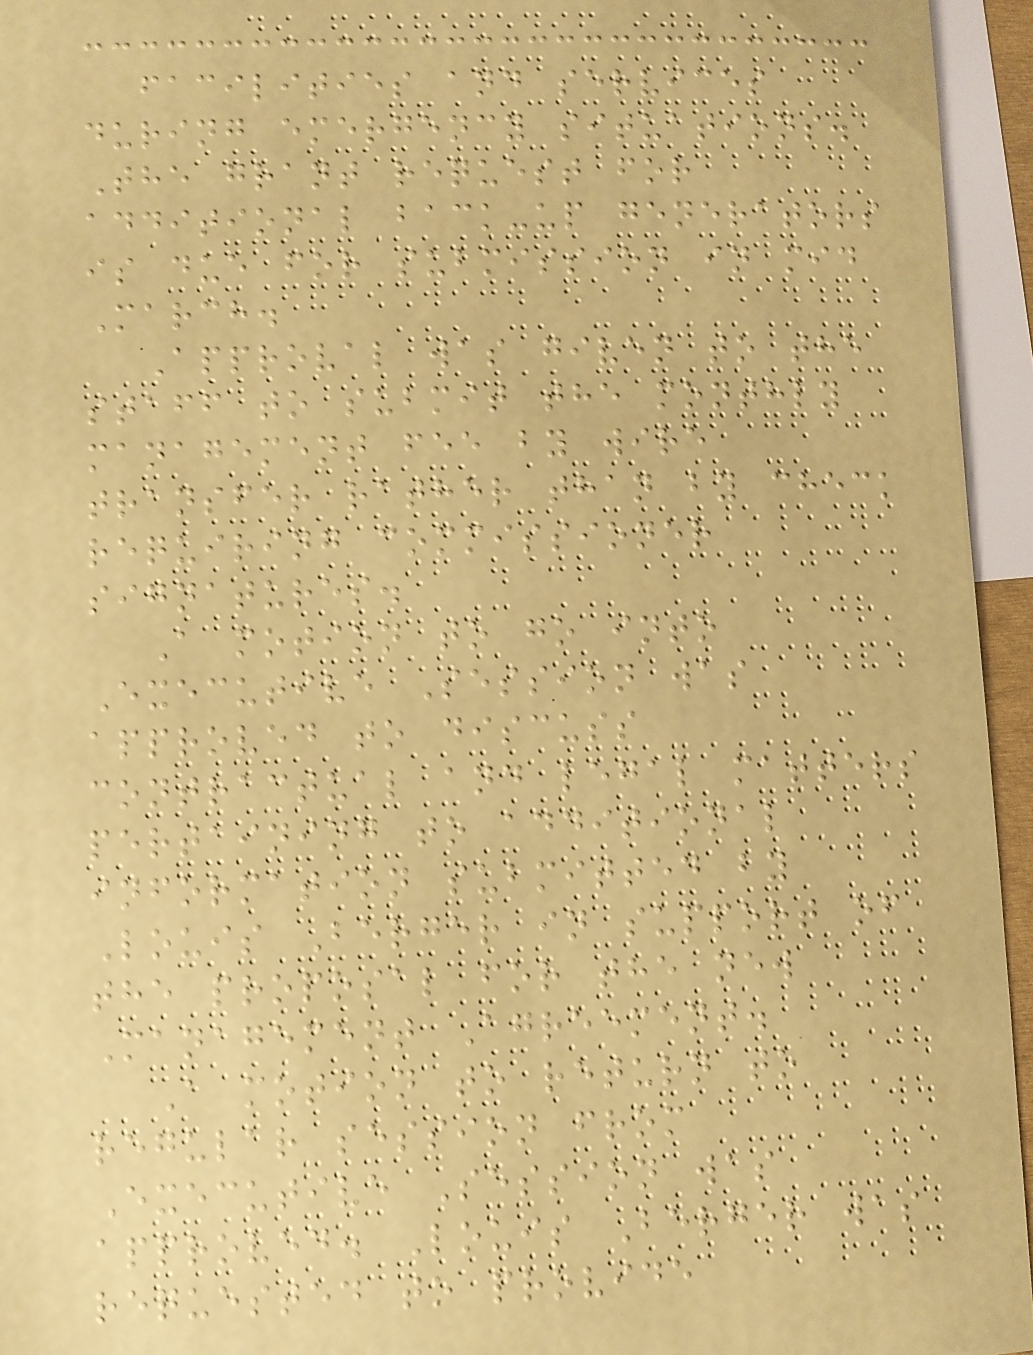facilities and services
during emergency situations.
The grant request for
additional back-up generators
is due for submission in mid
March.
Approval was given to the
staff to submit the monthly
management fee by wire
transfer rather than by check
requiring commissioner
signatures.
A motion to go into
Executive Session was
approved to discuss
contractual and legal matters
pertaining to additional
information submitted by
Louis Berger in support of
the proposal for the new
Management Agreement.
A motion to return to
regular session from
Executive Session was
approved. Louis Berger was
requested to provide
